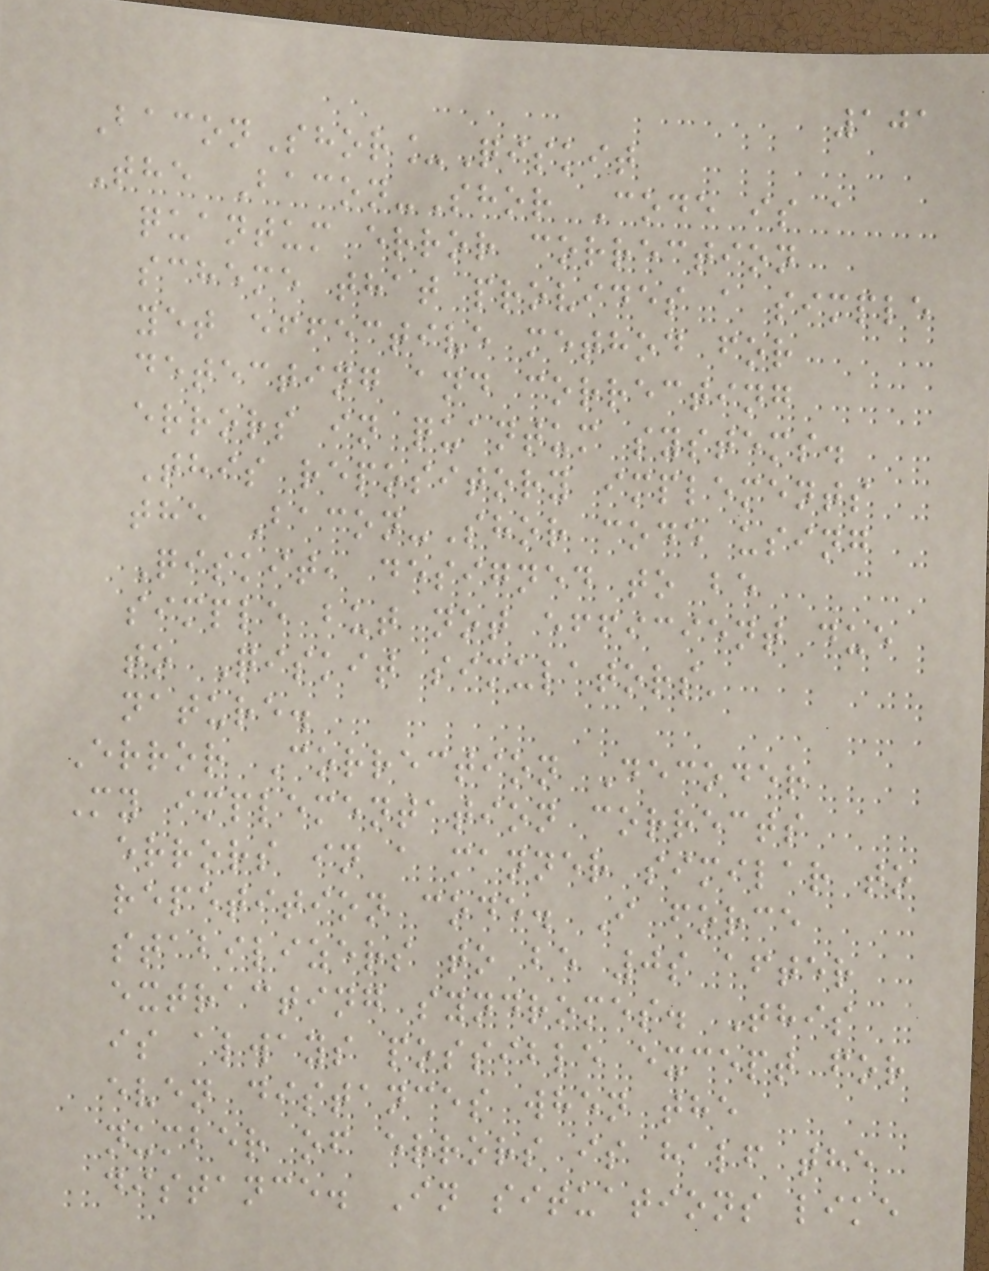101
BaconShor_Qiskit
The Bacon-Shor Code is a
quantum error correction
scheme that provides a simple
yet effective method for
detecting and correcting
errors in quantum systems.
This repository implements
the Bacon-Shor code using
Qiskit, designed to be
simple but not efficient due
to Qiskit simulators'
nature.
Error Correction Decoder
My implementation corrects
errors in a manner similar to
repetition code. I force
stabilizers to be 0s after
extracting syndromes. This
is always possible except for
even distances when the
number of errors is half the
distance. In situations like
